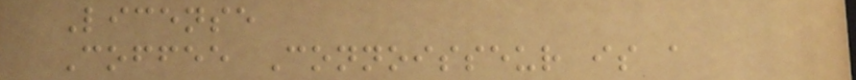License
Coffee Connoisseur is a
